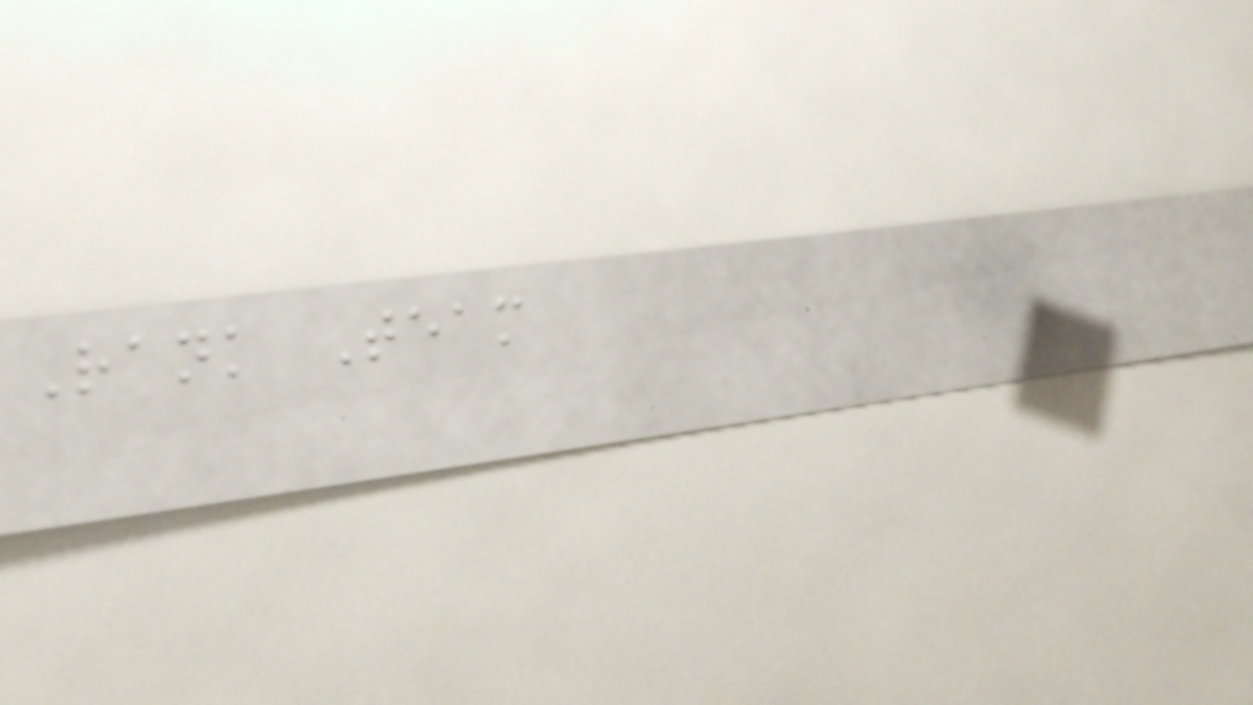Rank Team
